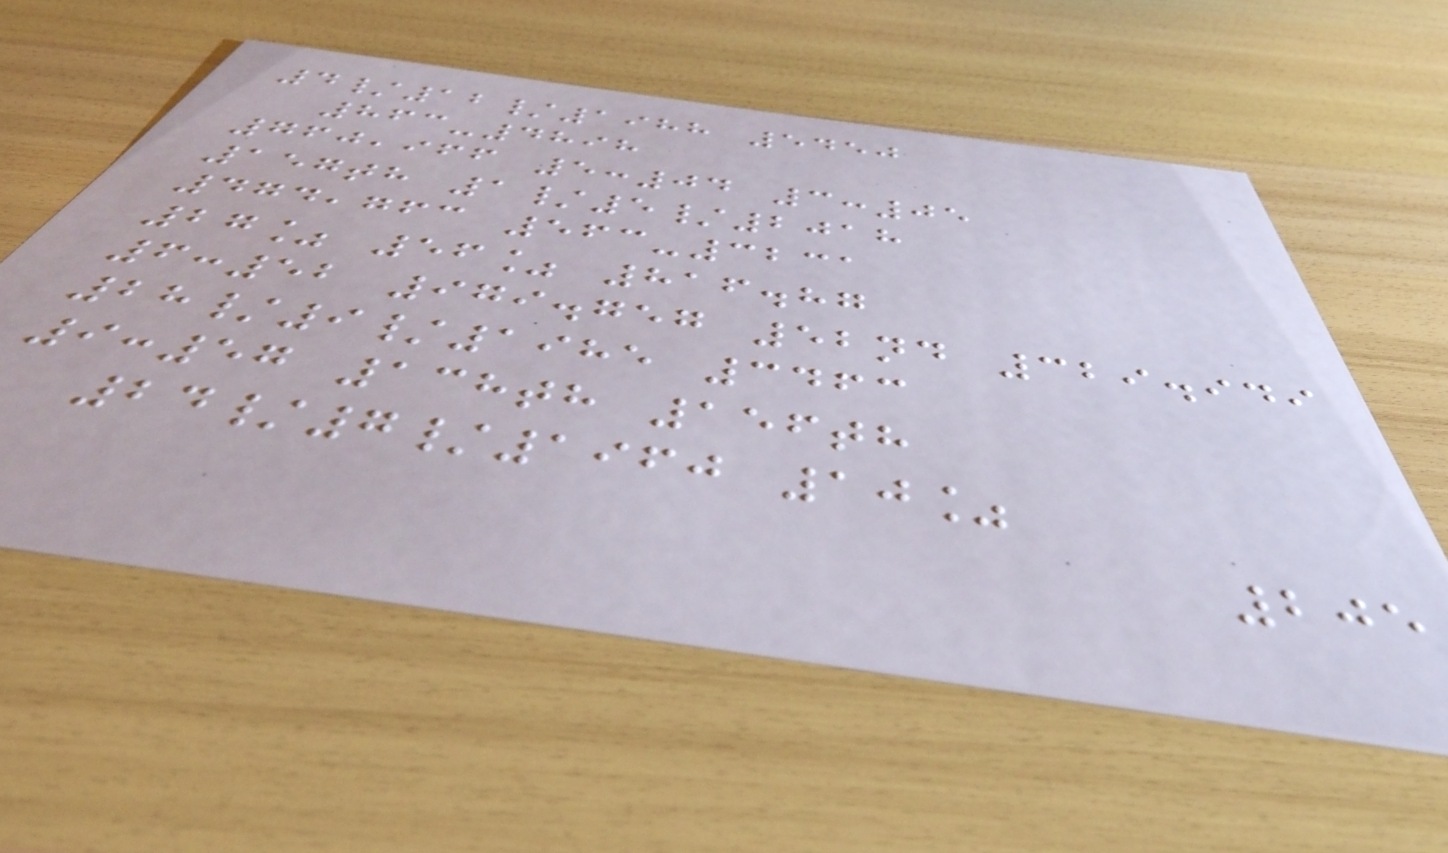4/12/1988 5450
863-4898
760,966 5:04 3:05
157th 1/5/2018
474,763 563-3231
27% 56% 816.87
6:52 979.757 52nd 329.949
28/9/1985 3463
9:57 138th 156th
24/7/1960 10%
205
